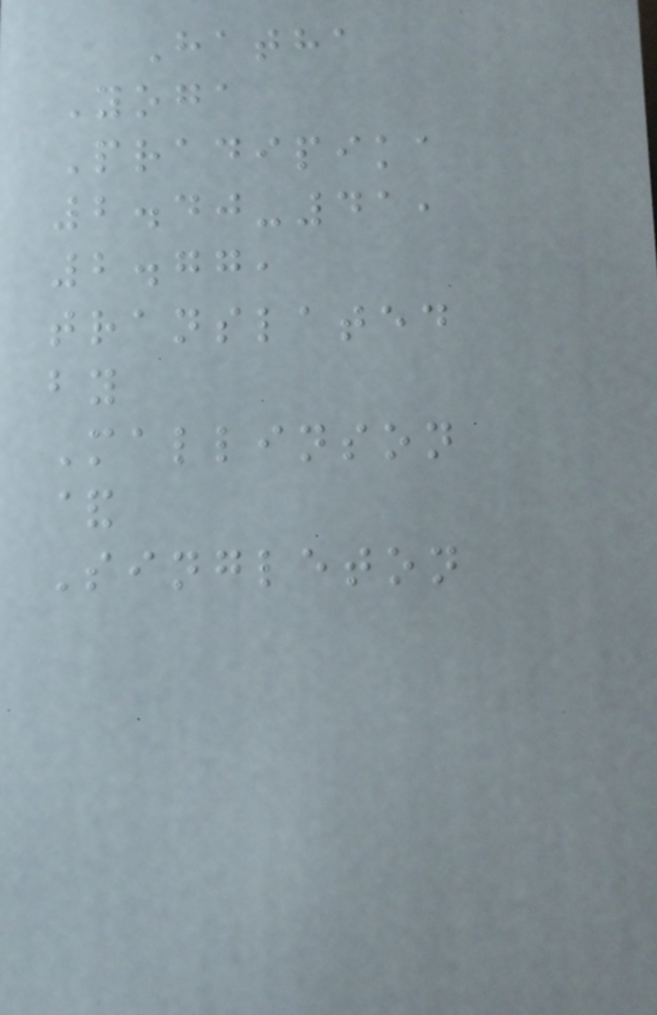Hatha
Yoga
Pradipika
2.40-41,
2.77,
translated
by
Mallinson
&
Singleton
